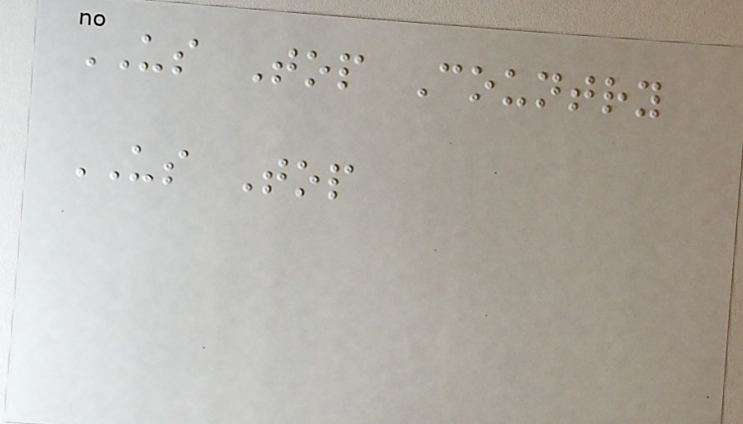US Top Country
US Top
